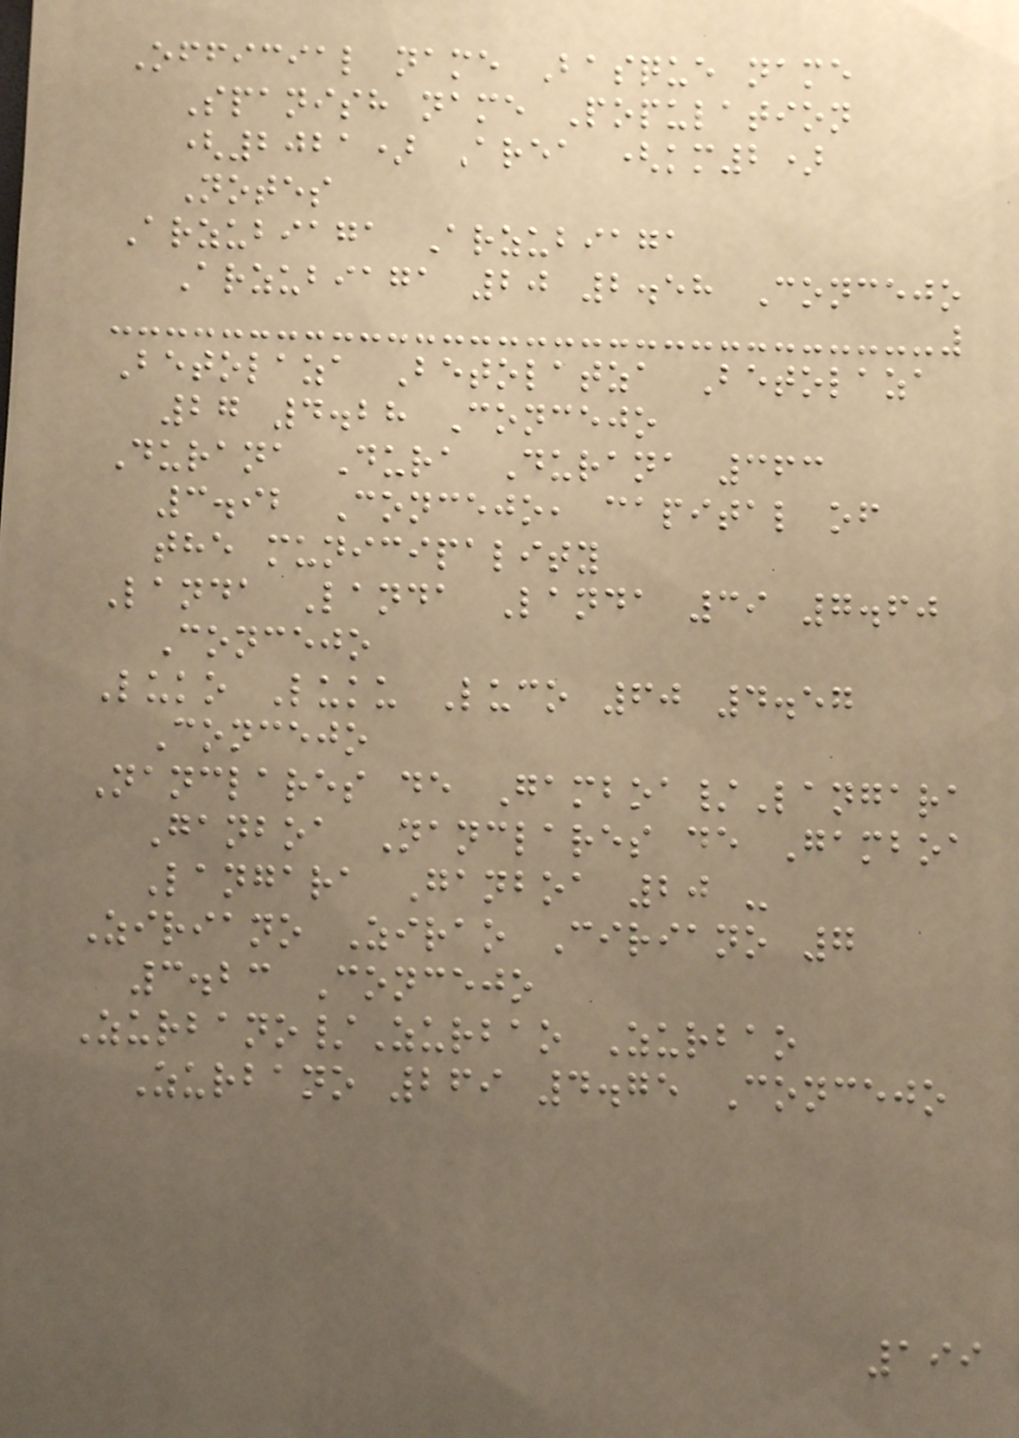Official name Basque name
Spanish name Population
(2021) Area (km2)
Notes
Arzubiaga Arzubiaga
Arzubiaga 20 2.58 Concejo
Betolaza Betolatza Betolaza
27 4.28 Concejo
Durana Dura Durana 363
3.92 Concejo, capital of
the municipality
Landa Landa Landa 39 7.60
Concejo
Luko Luku Luco 60 4.57
Concejo
Nanclares de Gamboa/Langara
Ganboa Nanclares de Gamboa
Langara Ganboa 20 -
Ziriano Zirao Ciriano 7
3.23 Concejo
Zurbano/Zurbao Zurbao
Zurbano 269 4.75 Concejo
199
